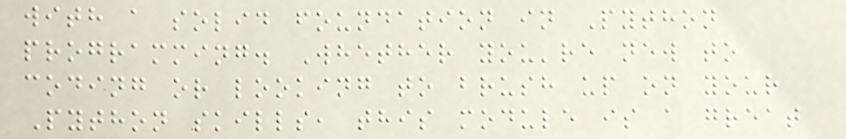with a solid foundation in Python
programming. Whether you're new to
coding or looking to brush up on your
Python skills, this module is a great
